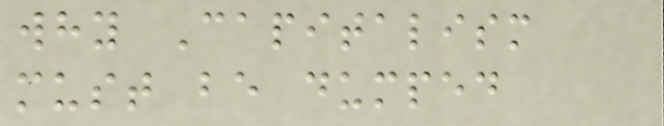why Capitalism
must be dumped
